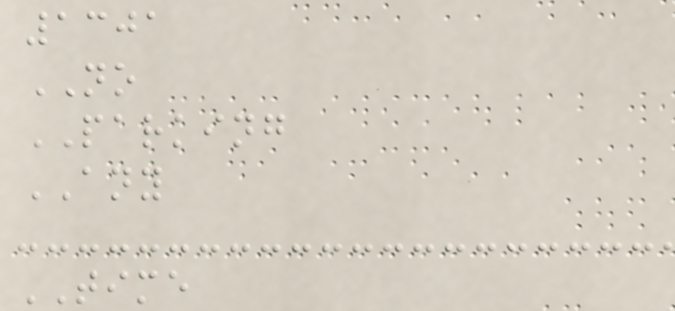1301
NO
PARKING
ANY
TIME
